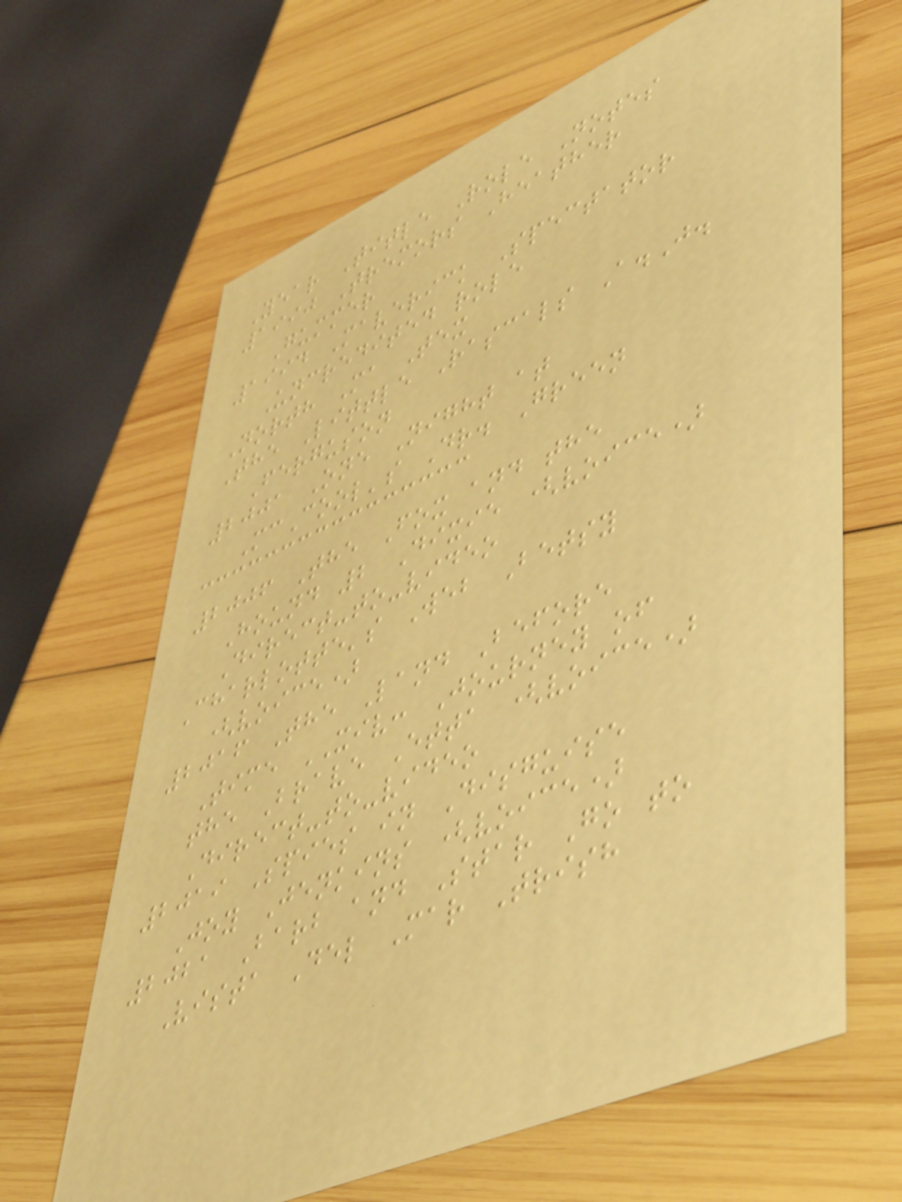Year Title Role Notes
1990 Tremors Heather
Gummer
1994 Maverick Spectator
Uncredited role
North Ma Tex
The Little Rascals A.J.
Ferguson
2001 One Night at
McCool's Dr. Green
2006 The Fox and the
Hound 2 Dixie (voice)
Direct-to-video
Charlotte's Web Betsy
(voice)
2016 The Land Before
Time XIV: Journey of
the Brave Etta (voice)
Direct-to-video
2019 Spies in Disguise
Joy Jenkins (voice)
2021 Barb and Star Go to
Vista Del Mar Trish
